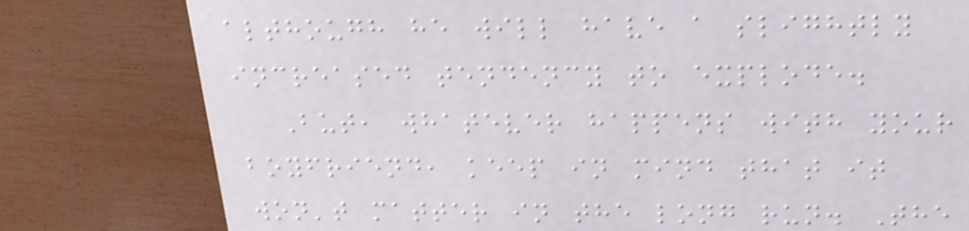although he will have a slightly
increased tendency to explode.
But, whatever happens with your
boyfriend, keep in mind that it
won't matter in the long run. The
